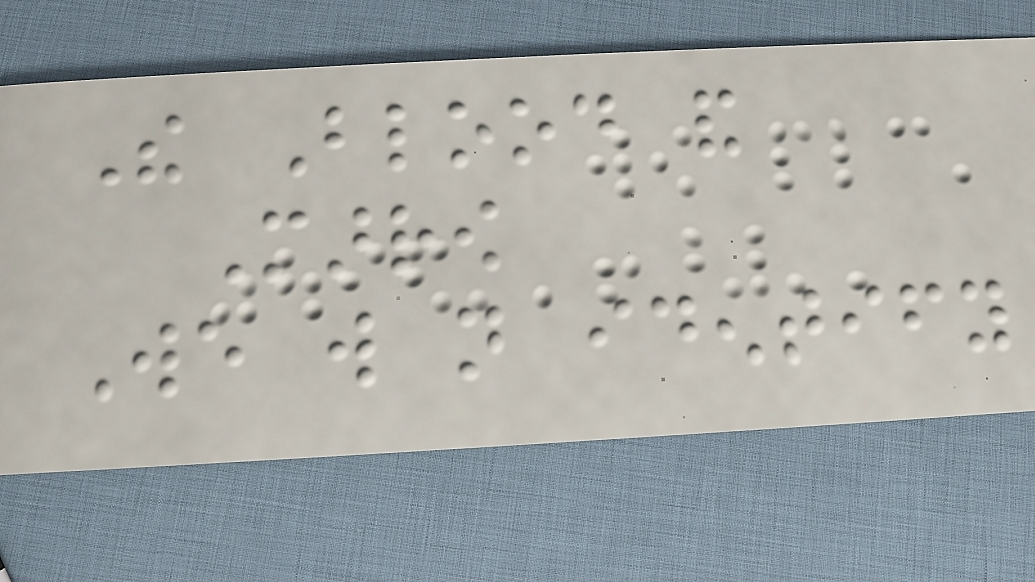The Blood and
Marrow
We will not identify
